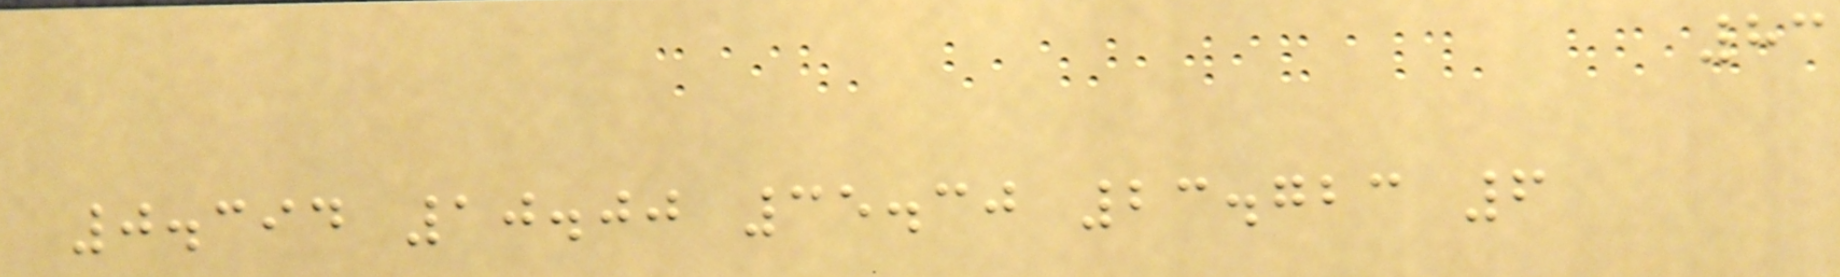83
0.394 10.00 35.30 23.723 6
